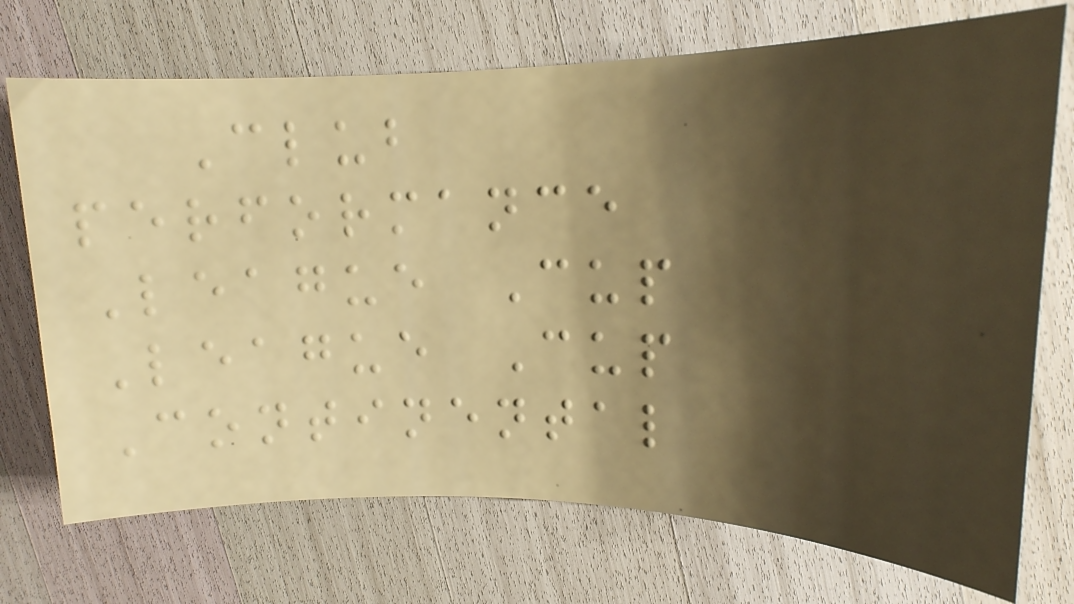Club
performance
League Cup
League Cup
Continental
